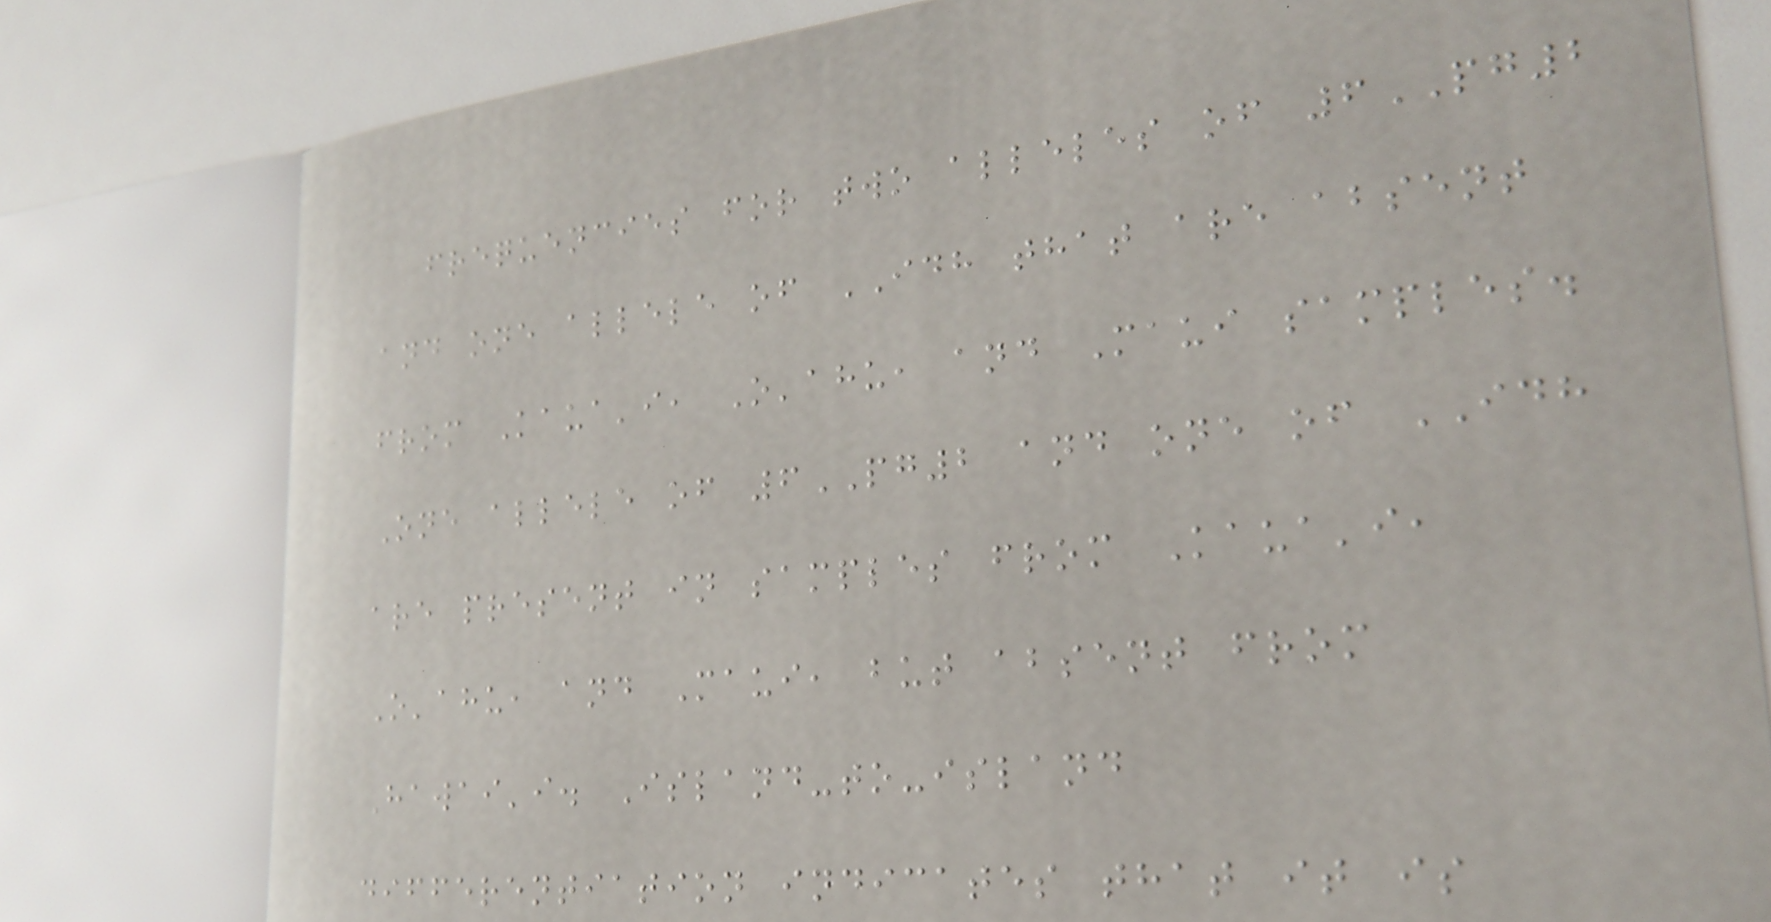frequencies for two alleles of 6PG2
and one allele of IDH that are absent
from Kaua'i, O'ahu, and Maui samples.
One allele of 6PG2 and one of IDH
are present in samples from Kaua'i,
O'ahu, and Maui, but absent from
Hawai'i. Island-to-island
differentiation indicates that it is
